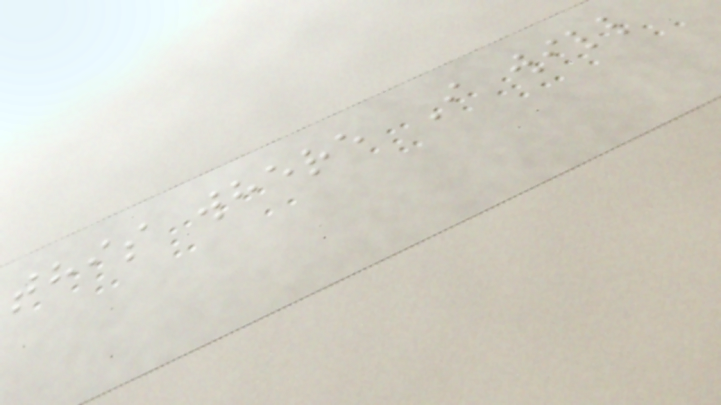this where I will
